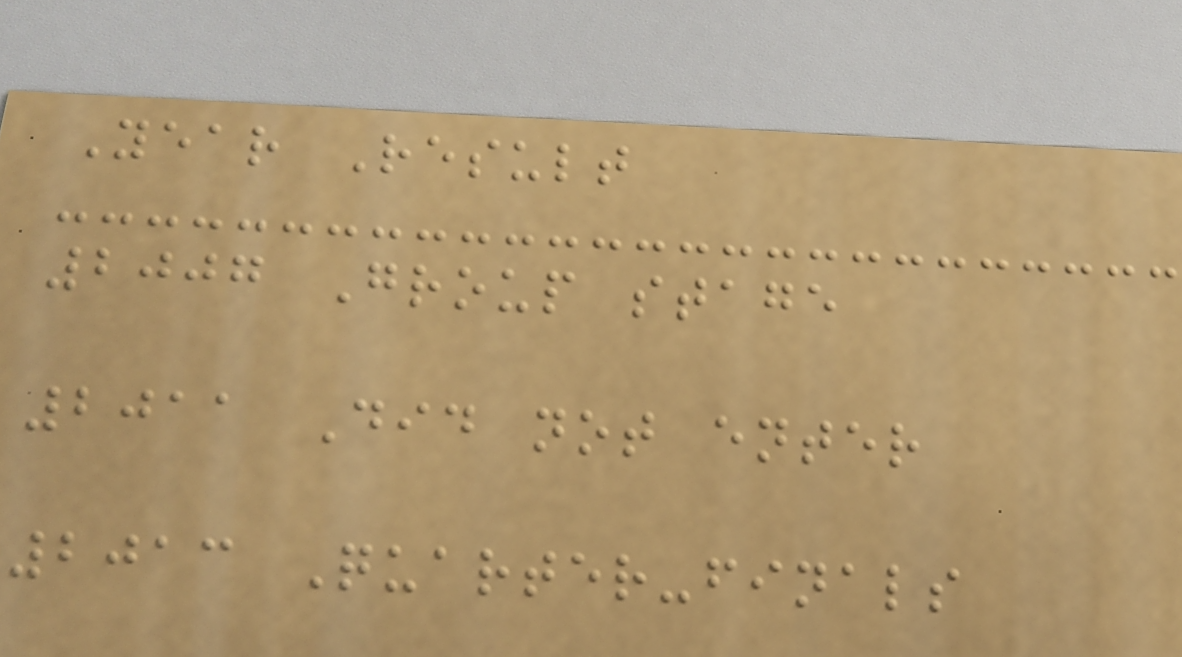Year Result
2007 Group stage
2011 Did not enter
2013 Quarter-finals
